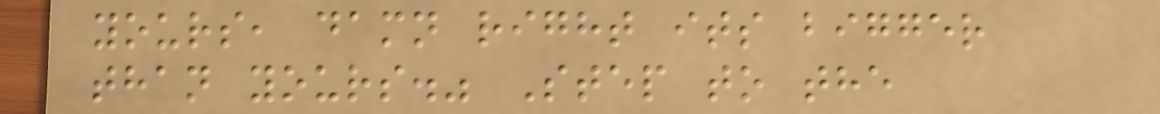yours, damn right its bigger
than yours." Step to the
